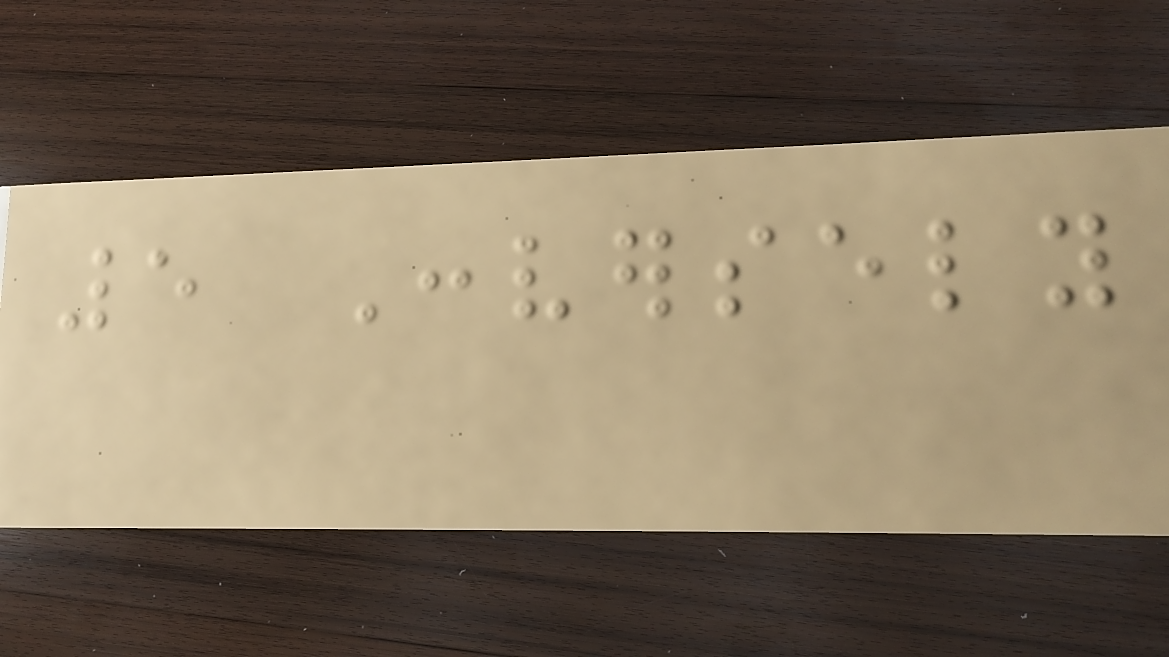5 Conversely
